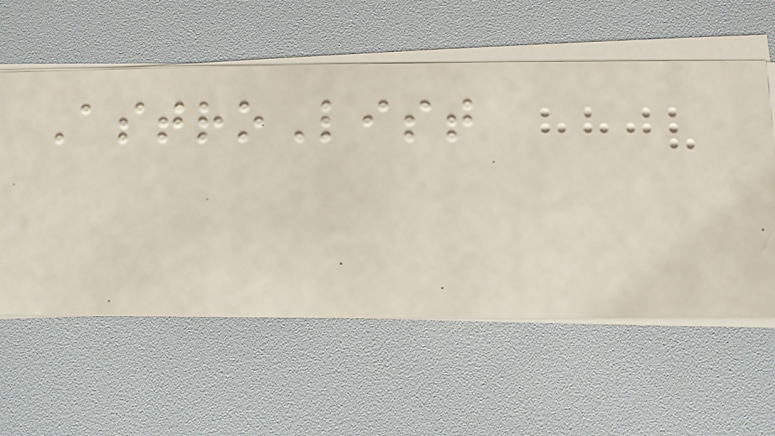AstroList
